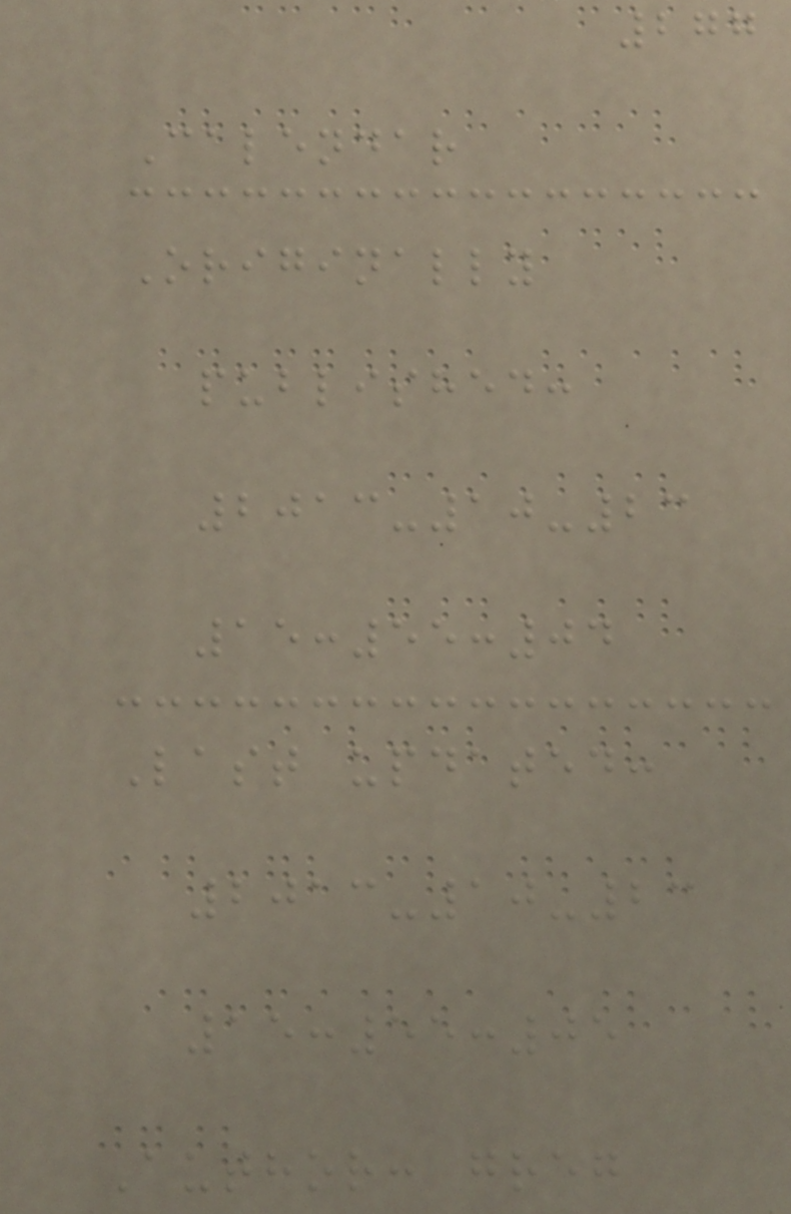277
Calendar
Originally
published:
2013-10-23
15:55:04
Last updated:
2013-10-23
15:55:05
Author: greg
